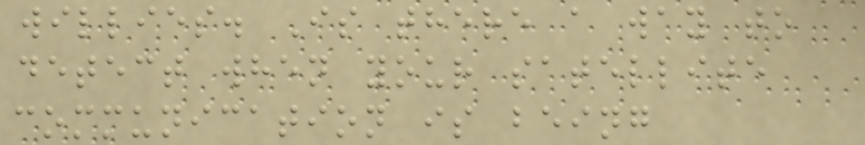willies. Is there a way to
detect when your satellite
communication is being
